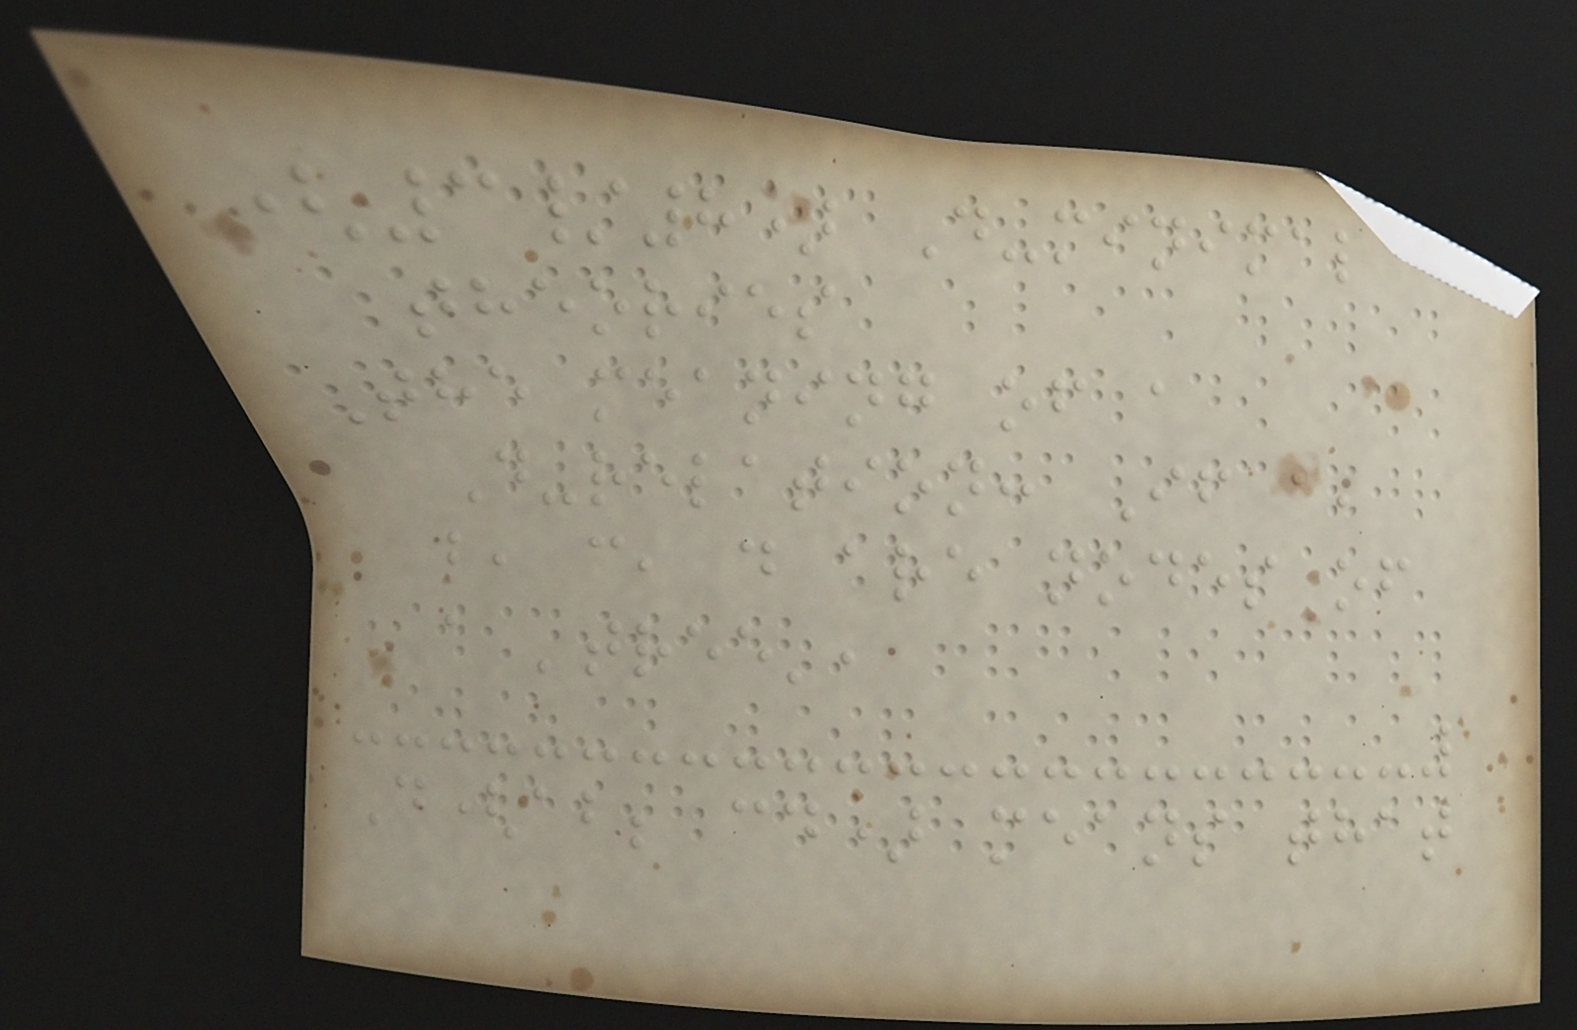(3/8) D-minimal
theories
The meaning of a
D-relation: If a,
b, c, d are nodes of
a 'tree',
D(ab; cd) means that
